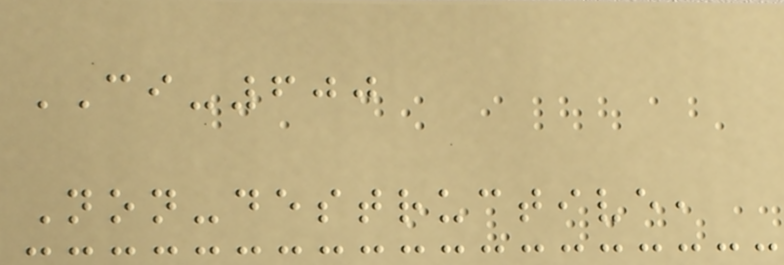CI-600
Non-destructive,
